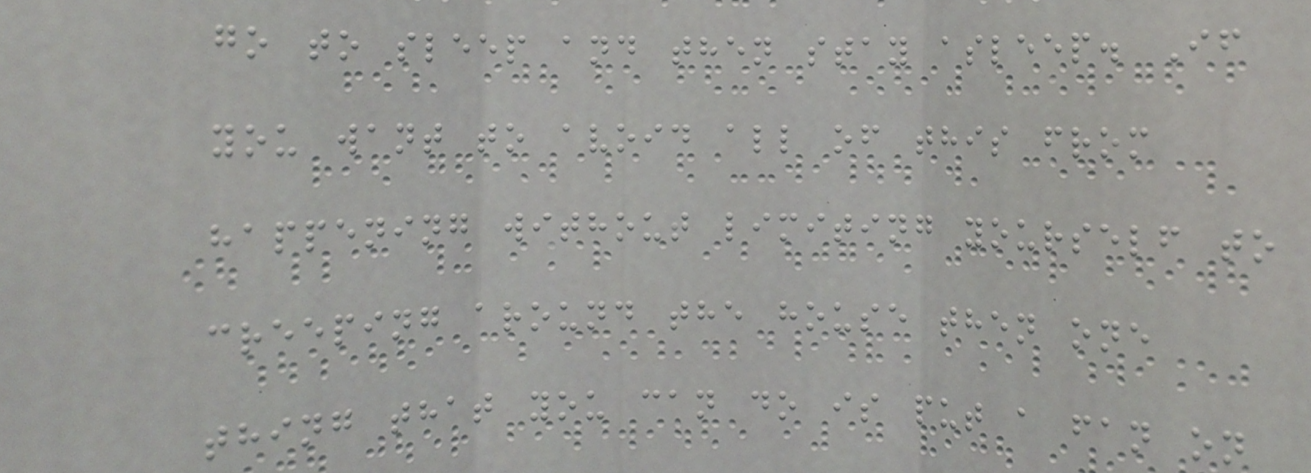go to sleep and then stay asleep. If
you want to avoid all of this from
happening without limiting yourself to
creeping around the house then one
thing that you can do is put a fan on
